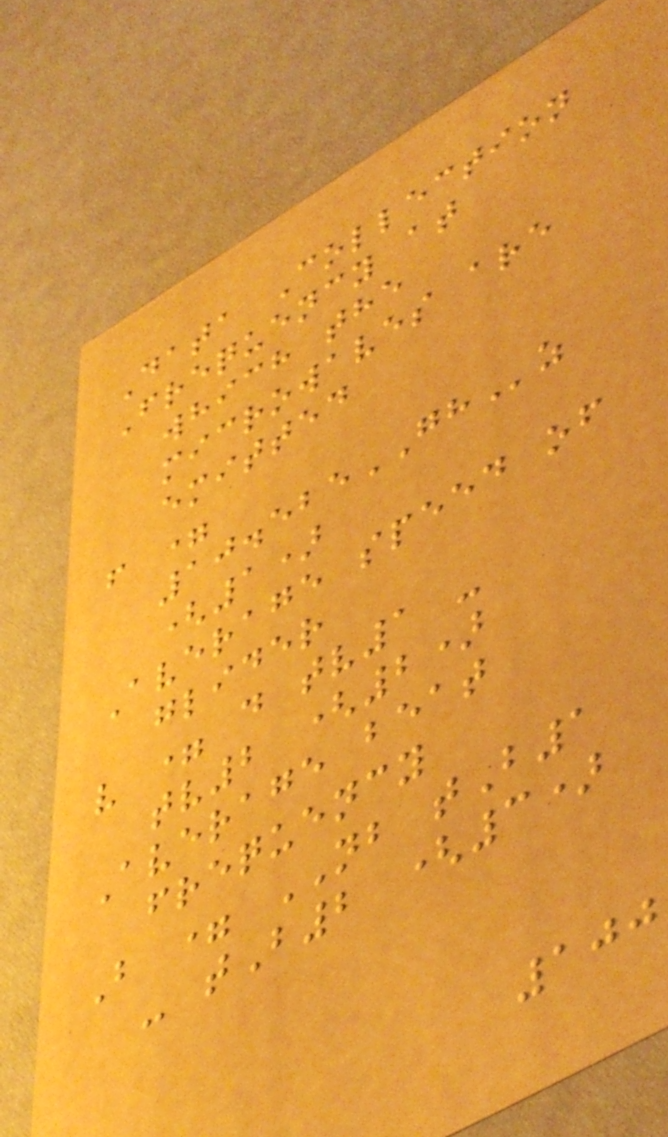Data Collection
Frequency at
which the
microwaves are
emitted
f =
10.525GHz
(1)
Average speed of
glider
v = d tv1 -
tv2 (2)
Average beat
frequency
B = NB tB1
- tB2 (3)
100
